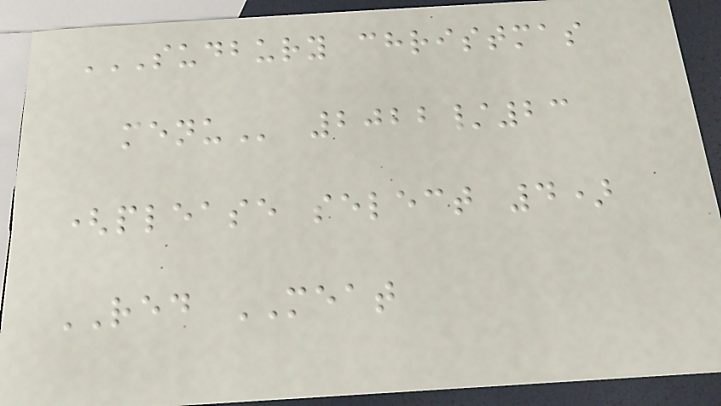SUDBURY CHRISTMAS
MENU 2022/23
(please select 4)
RED MEAT
